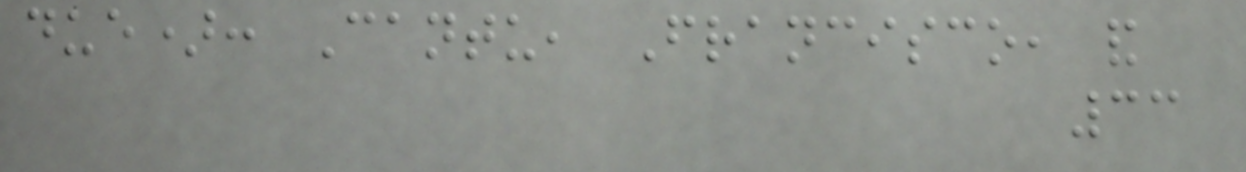due): Cantu, Francisco, and
33
